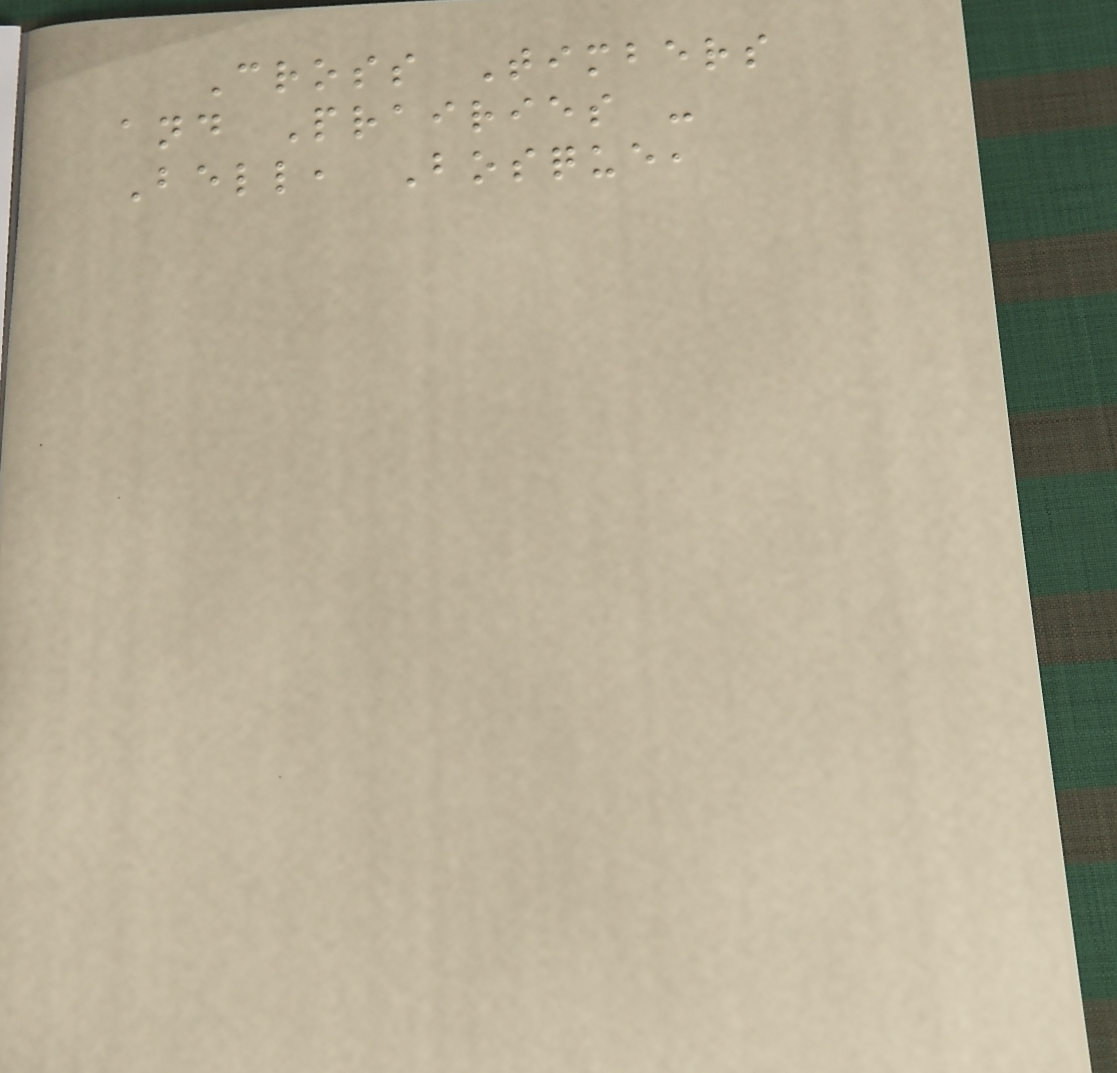Cross Timbers
and Prairies -
Bell, Bosque,
